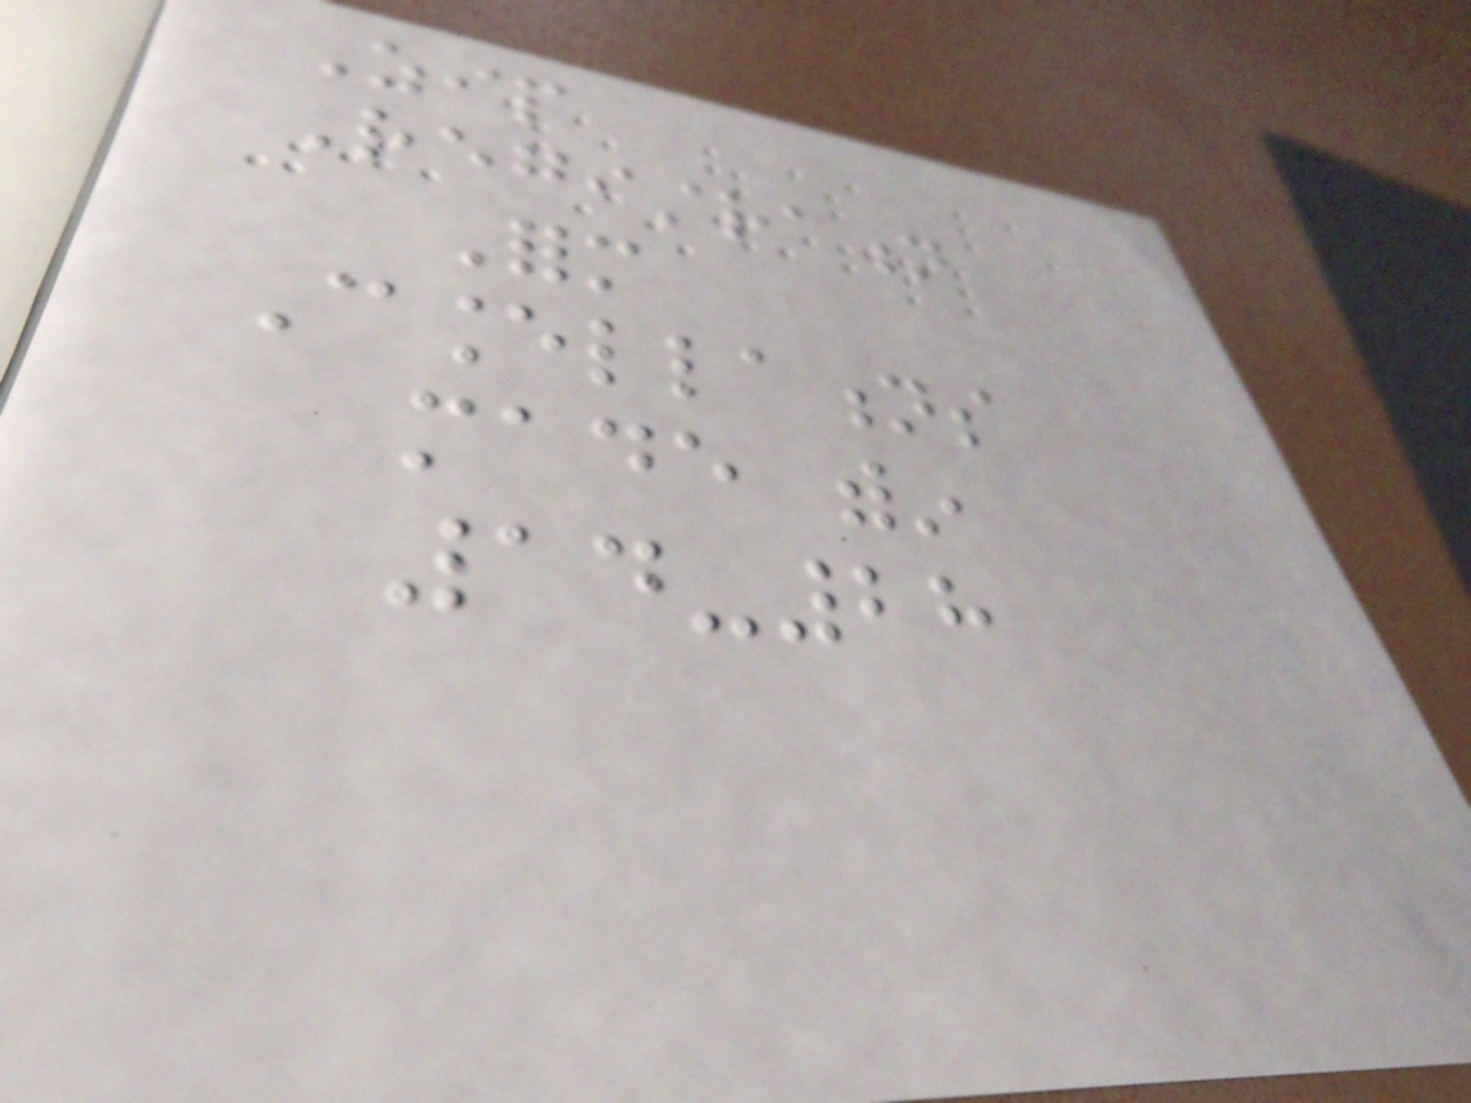Zip
Registration
Form
Cancellations
made within
14-28
